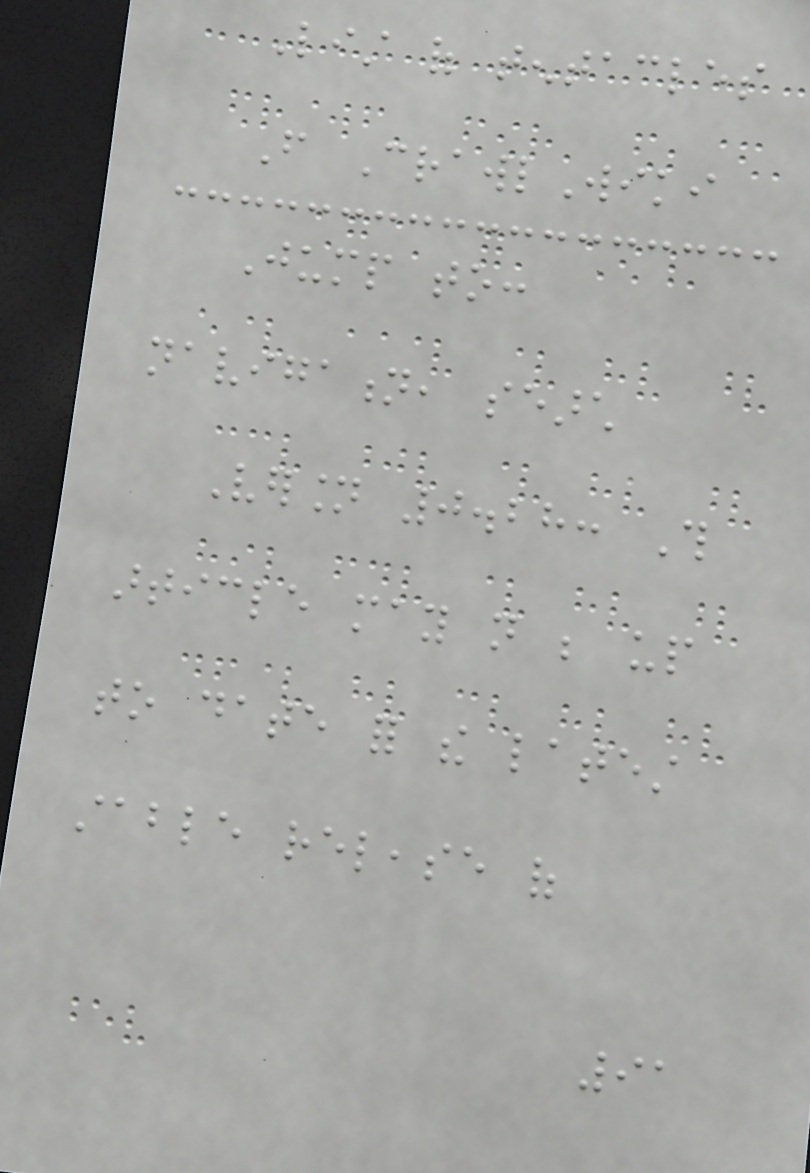List of tentacles
From CrawlWiki
Jump to:
navigation, search
Version 0.28: This
article may not be up
to date for the latest
stable release of
91
